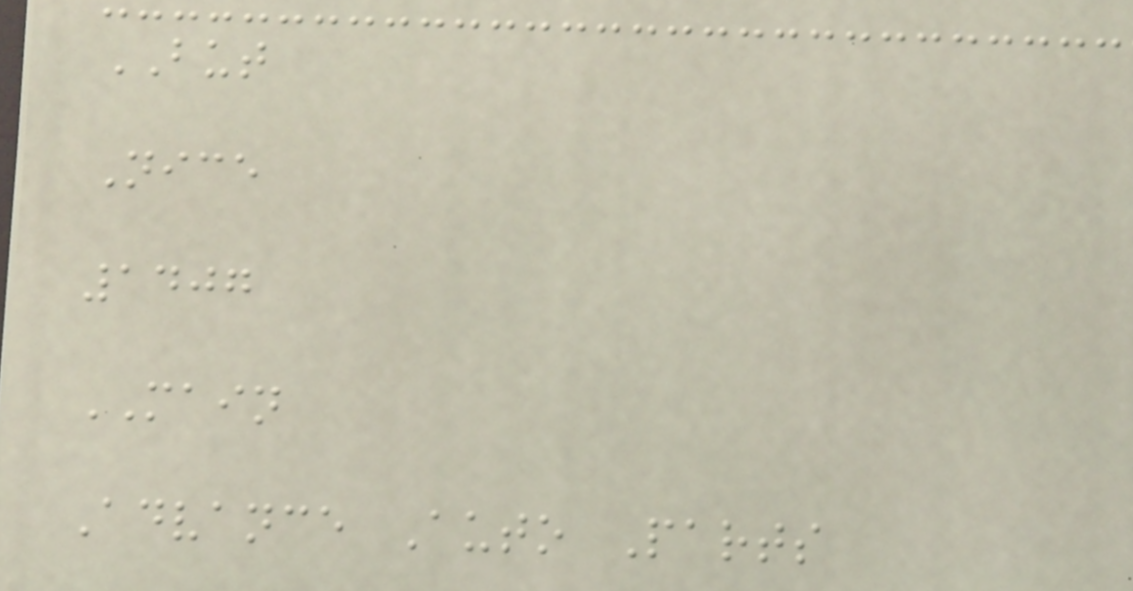BUT
Nice
1407
MAIN
Advance Auto Parts
